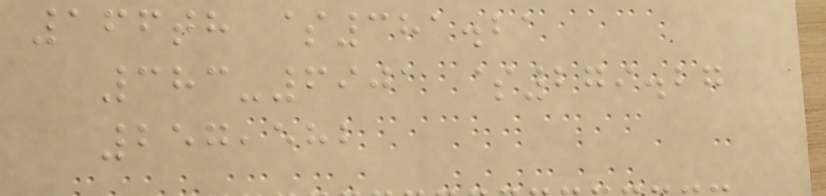166th $381.21
383-6901 $279.27
257,582
